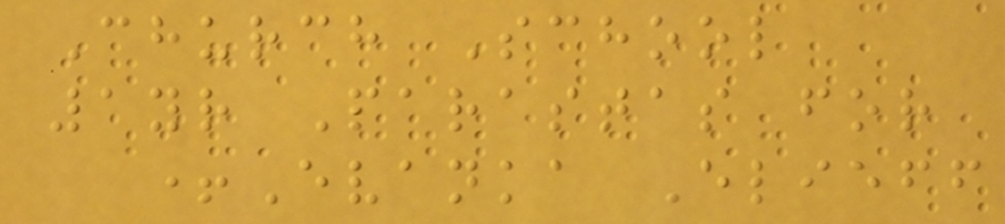Church School
1yr Parastas for
+Evanka Elieff
